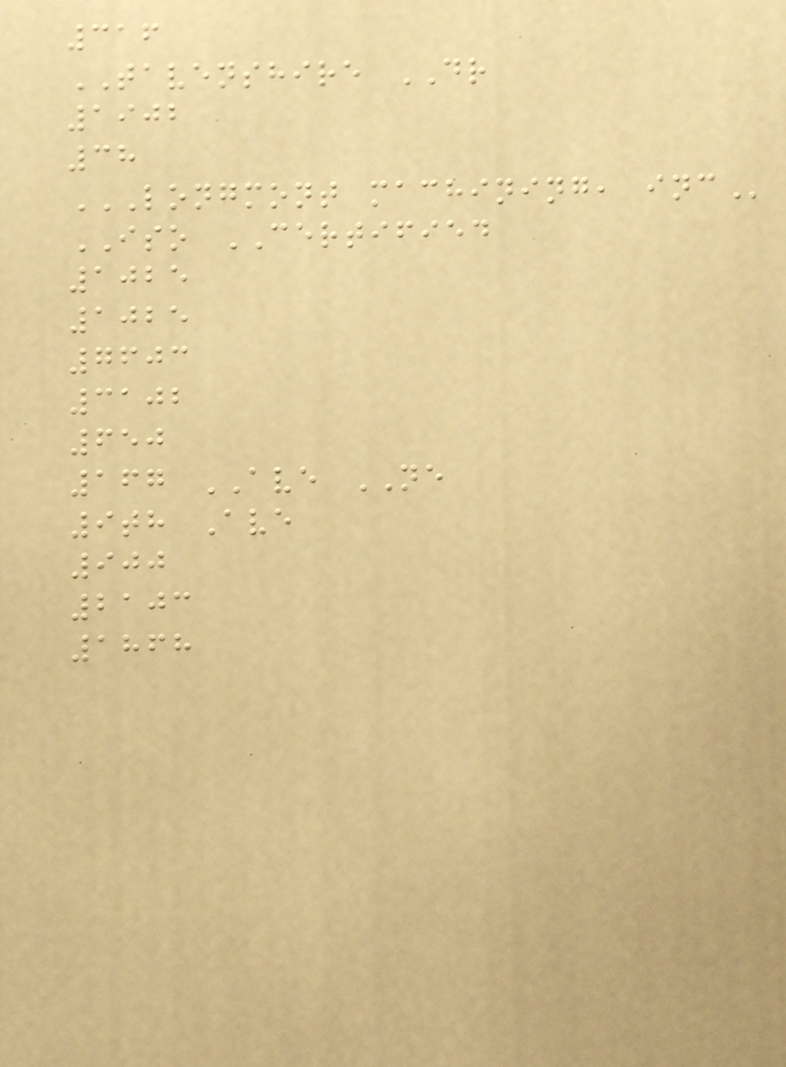316
TAVENSHIRE DR
1902
38
LONGMONT MACHINING, INC
ISO CERTIFIED
1025
1025
7603
3102
650
167 AVE NE
9th Ave
900
2103
1868
